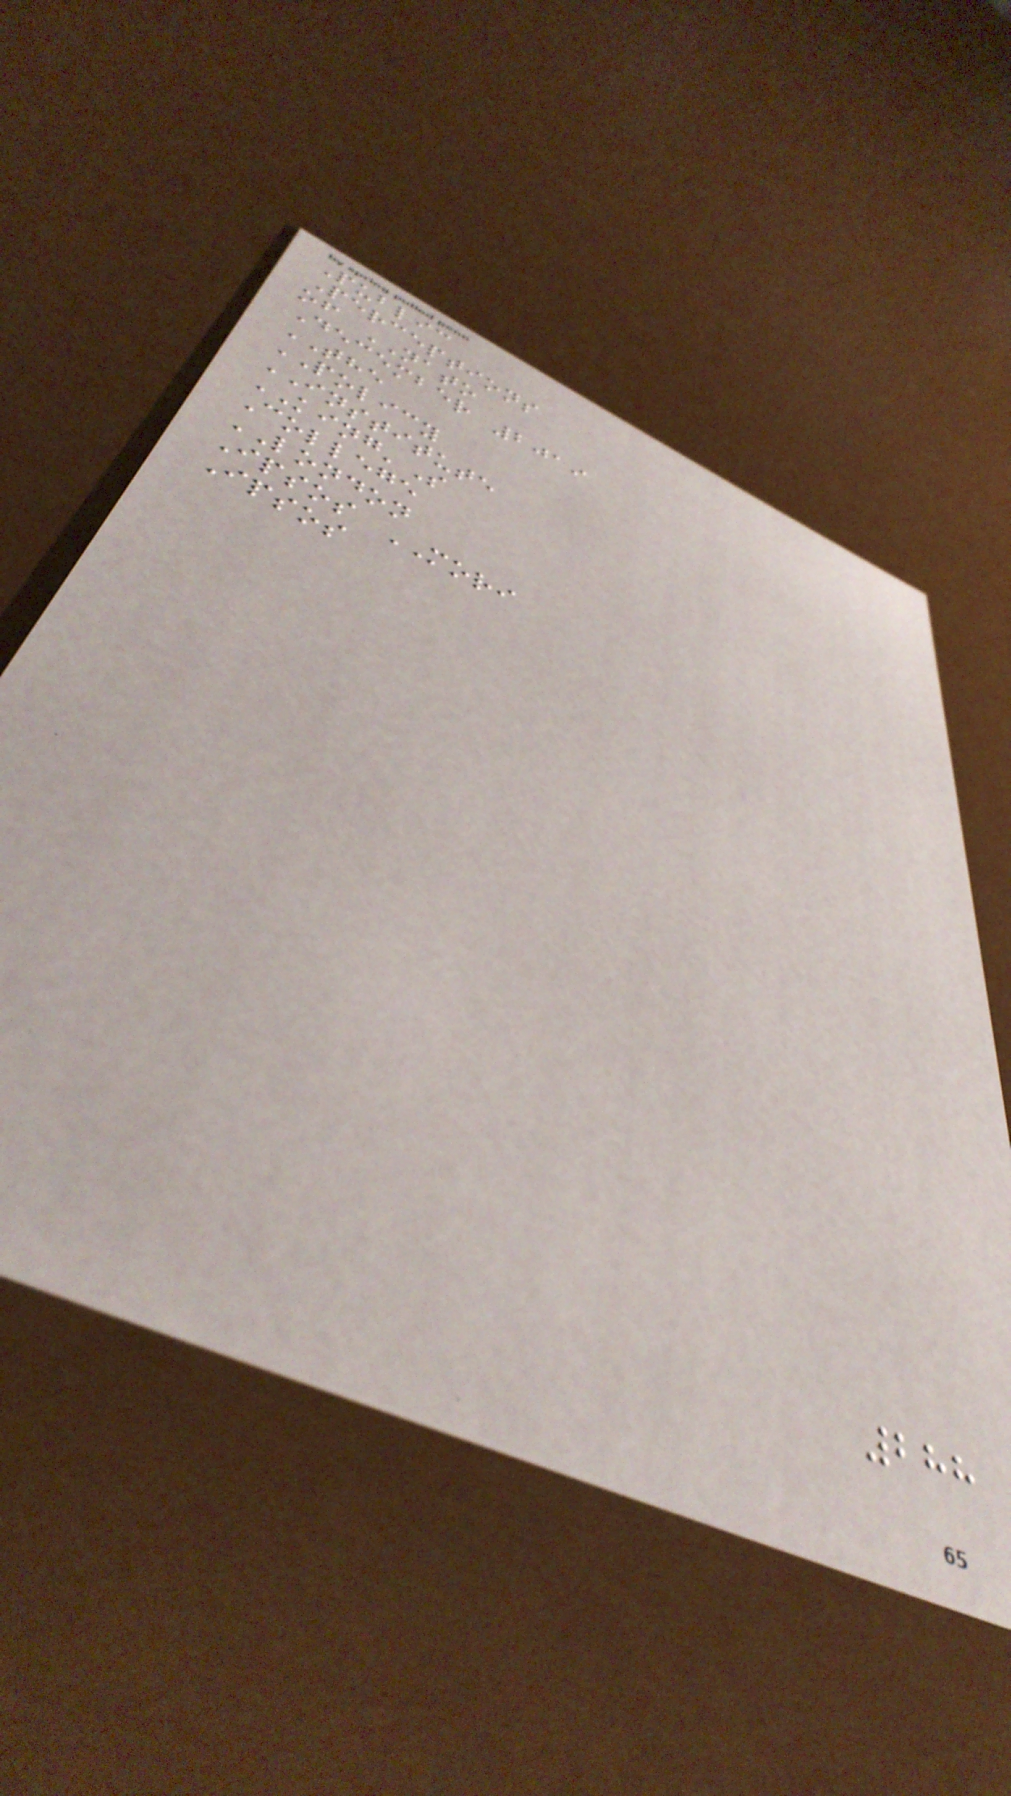Public
Perceptions
of NATO
December 2019
THE
POLICY
INSTITUTE
KING'S
College
LONDON
Ipsos MORI
Ipsos
288
